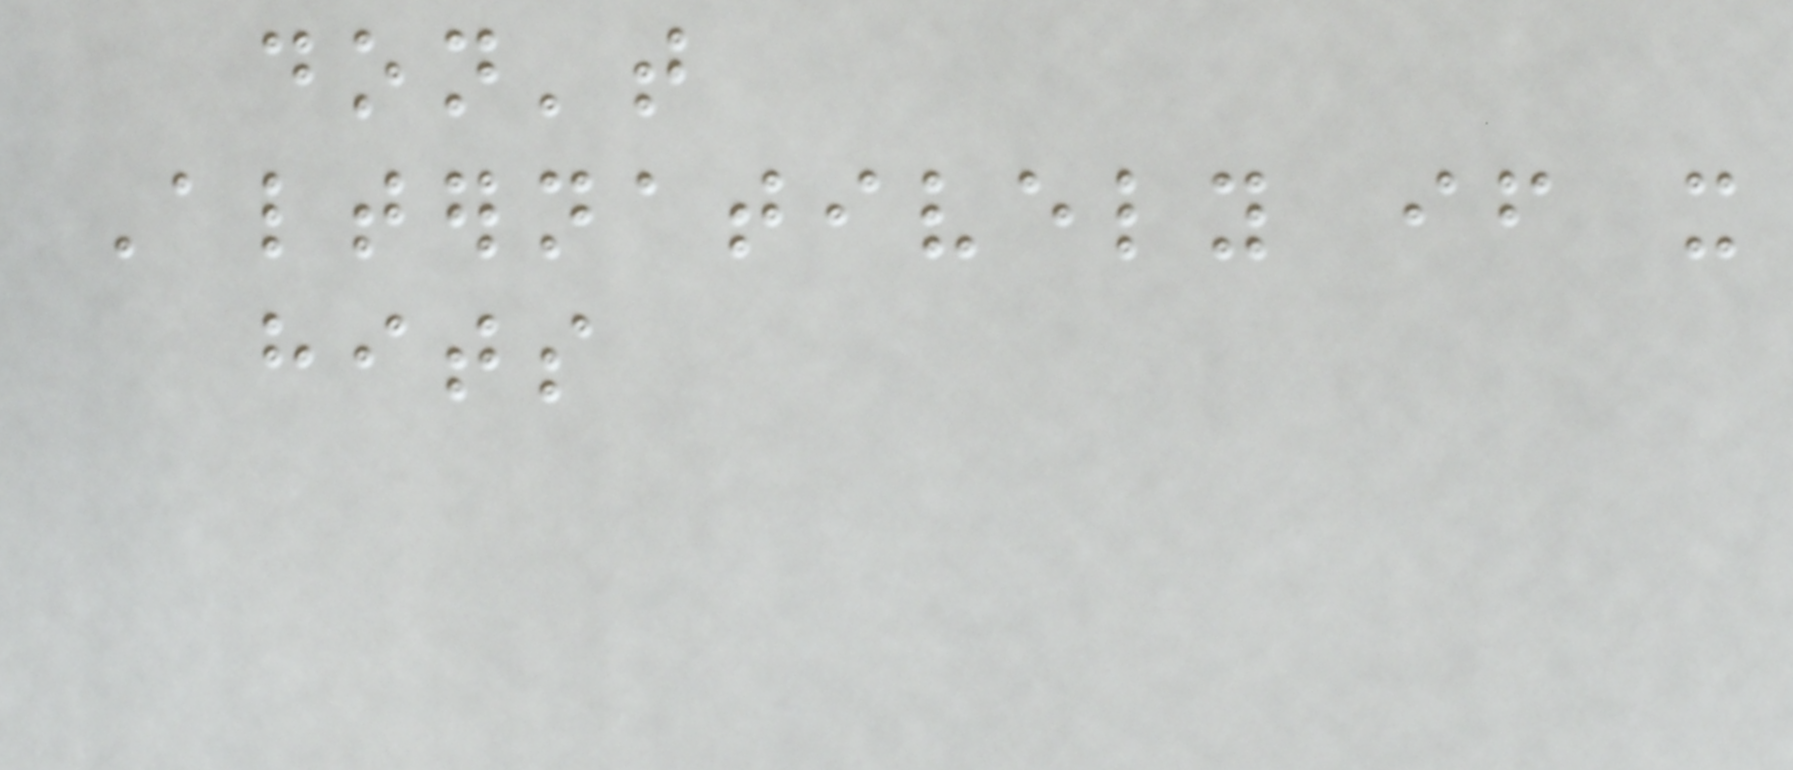don't
Alternatively if it
hits
